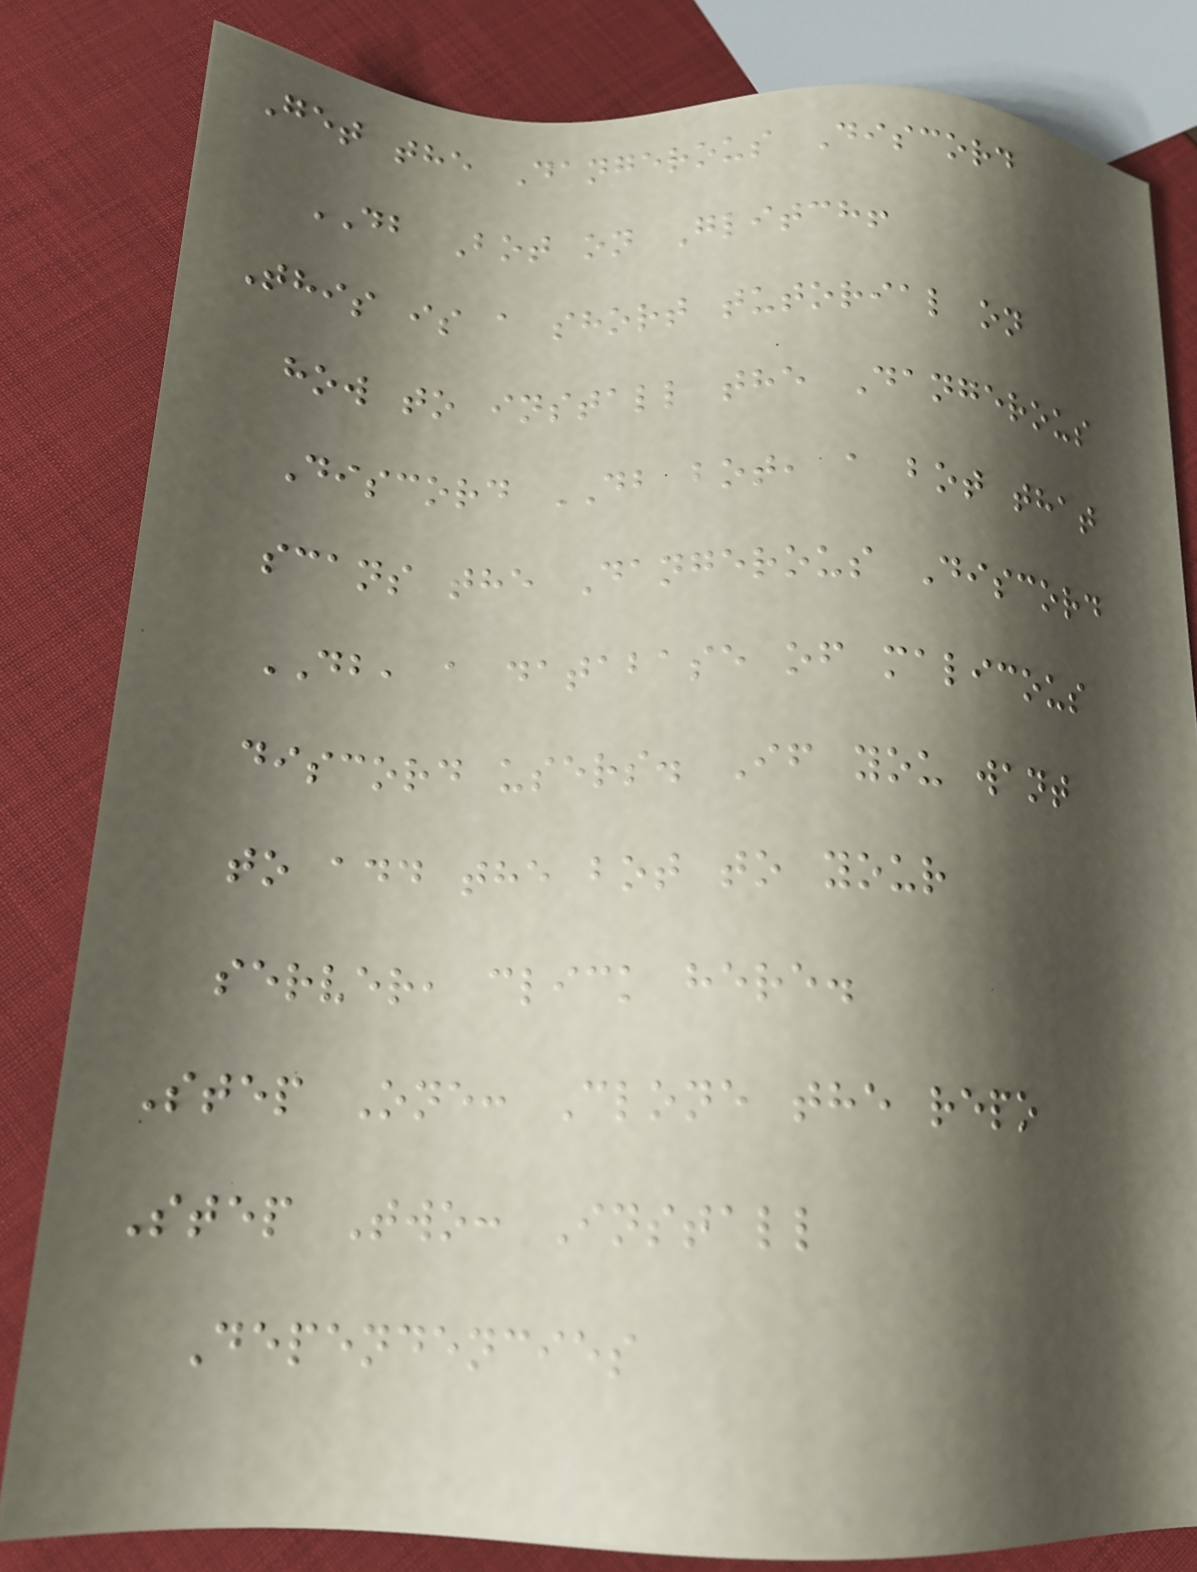Get the Dangerous Discord
DB Bot on Glitch!
This is a short tutorial on
how to install the Dangerous
Discord DB bot, a bot that
scans the Dangerous Discord
DB, a database of malicous
discord users. If you want
to add the bot to your
server, click here.
Step One: Clone the repo
Step Two: Install
Dependencies
